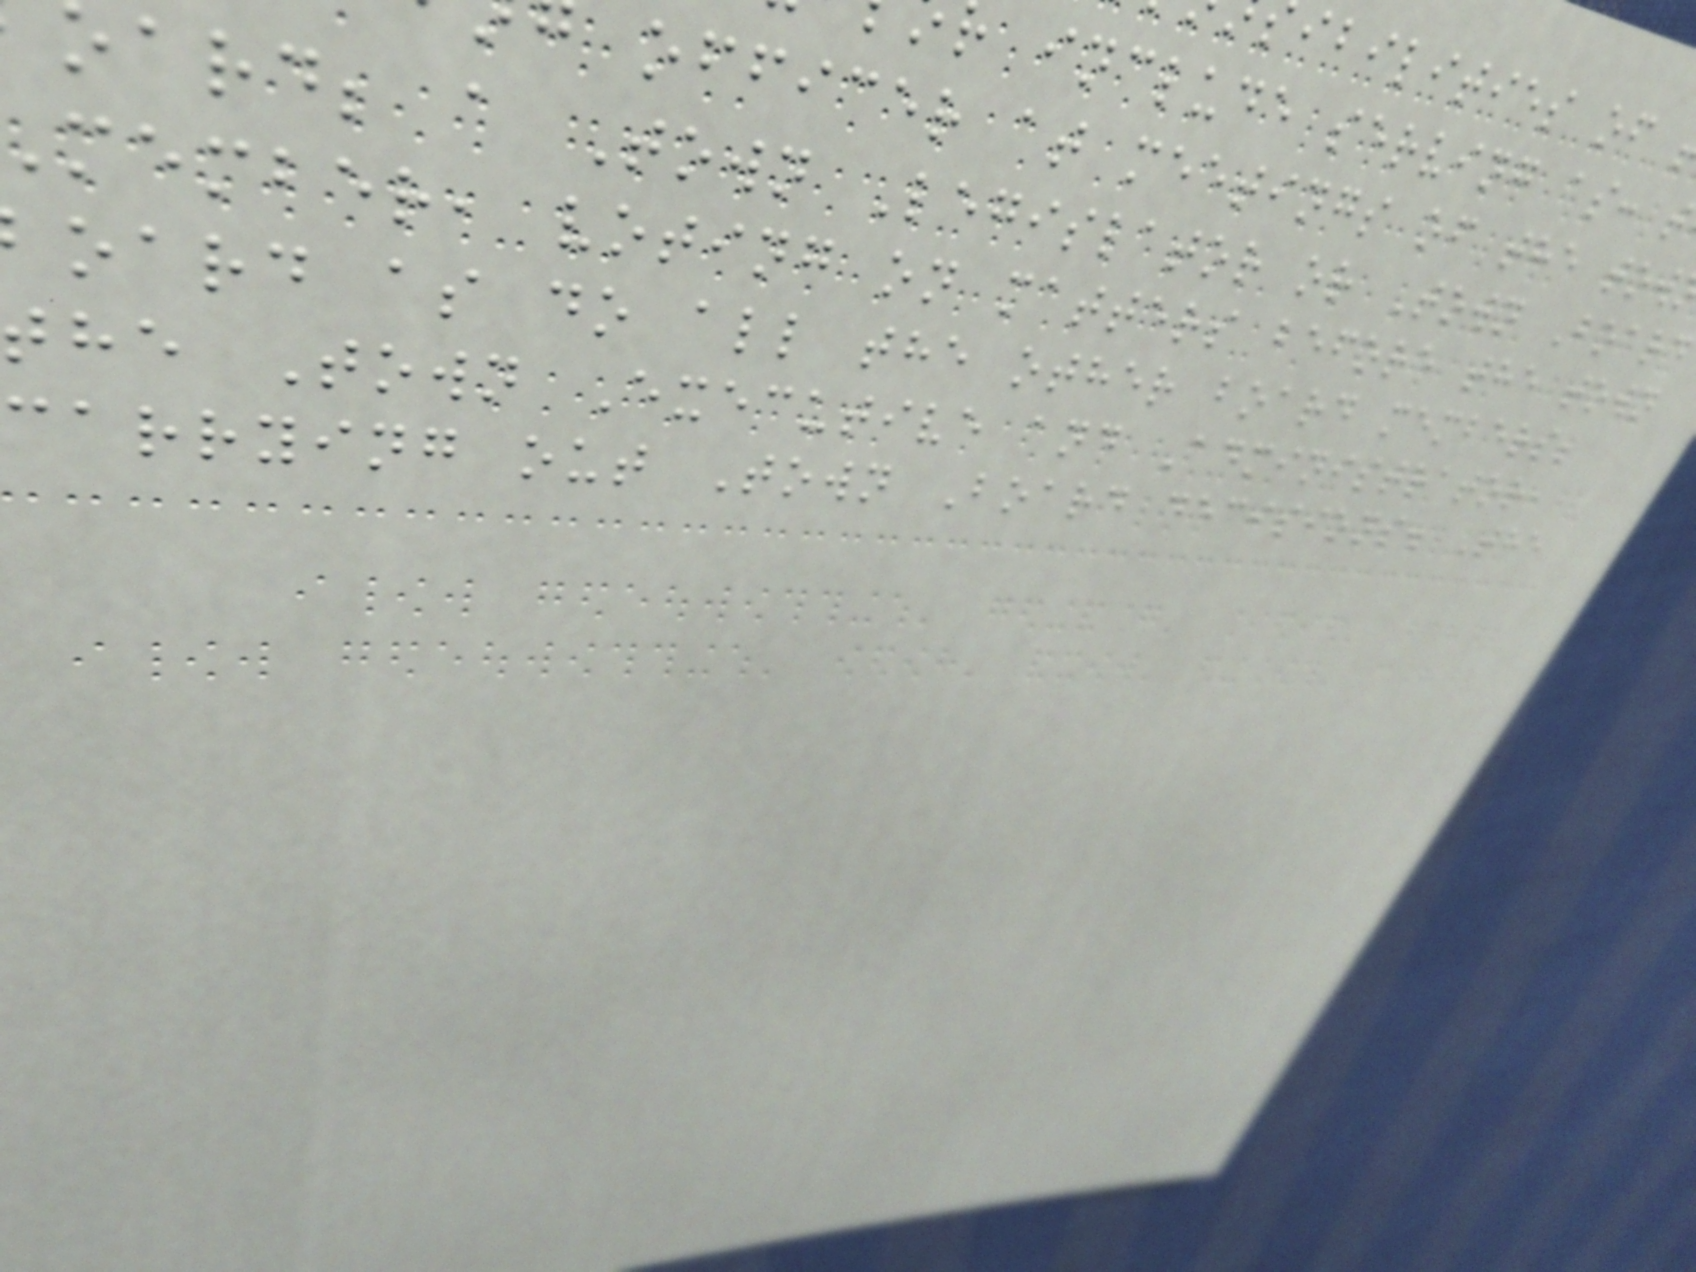ibilities of
include serving as: t
officer at meetings of the tow
ard; a Town Legislator or Town Board
member, voting on matters before the town
oard as do all the other board members;
he Town Executive and Administrator,
carrying out Town Board decisions. The
